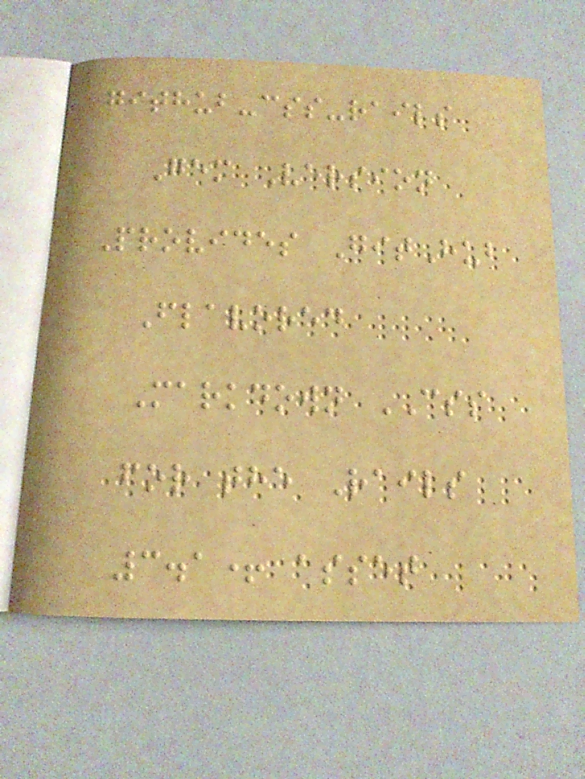github-css-rails
Gem Version
Provides GitHub
Flavored
Markdown CSS
for the Rails
3.1+ asset
